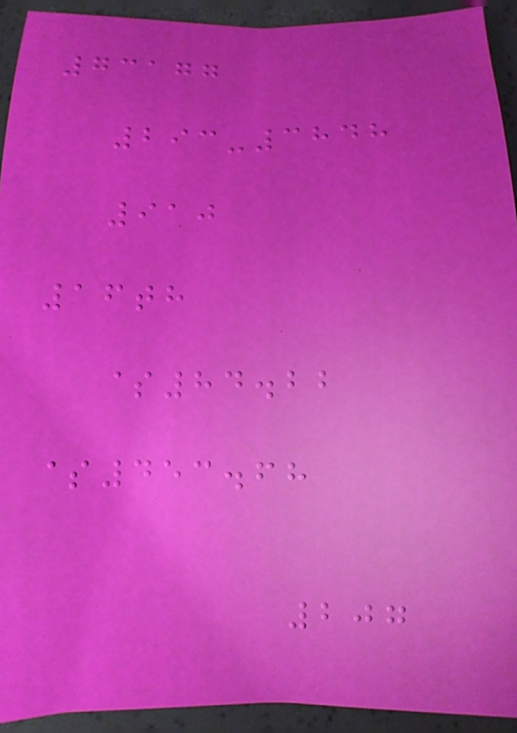73177
293-3848
910
16th
$84.22
$453.68
207
